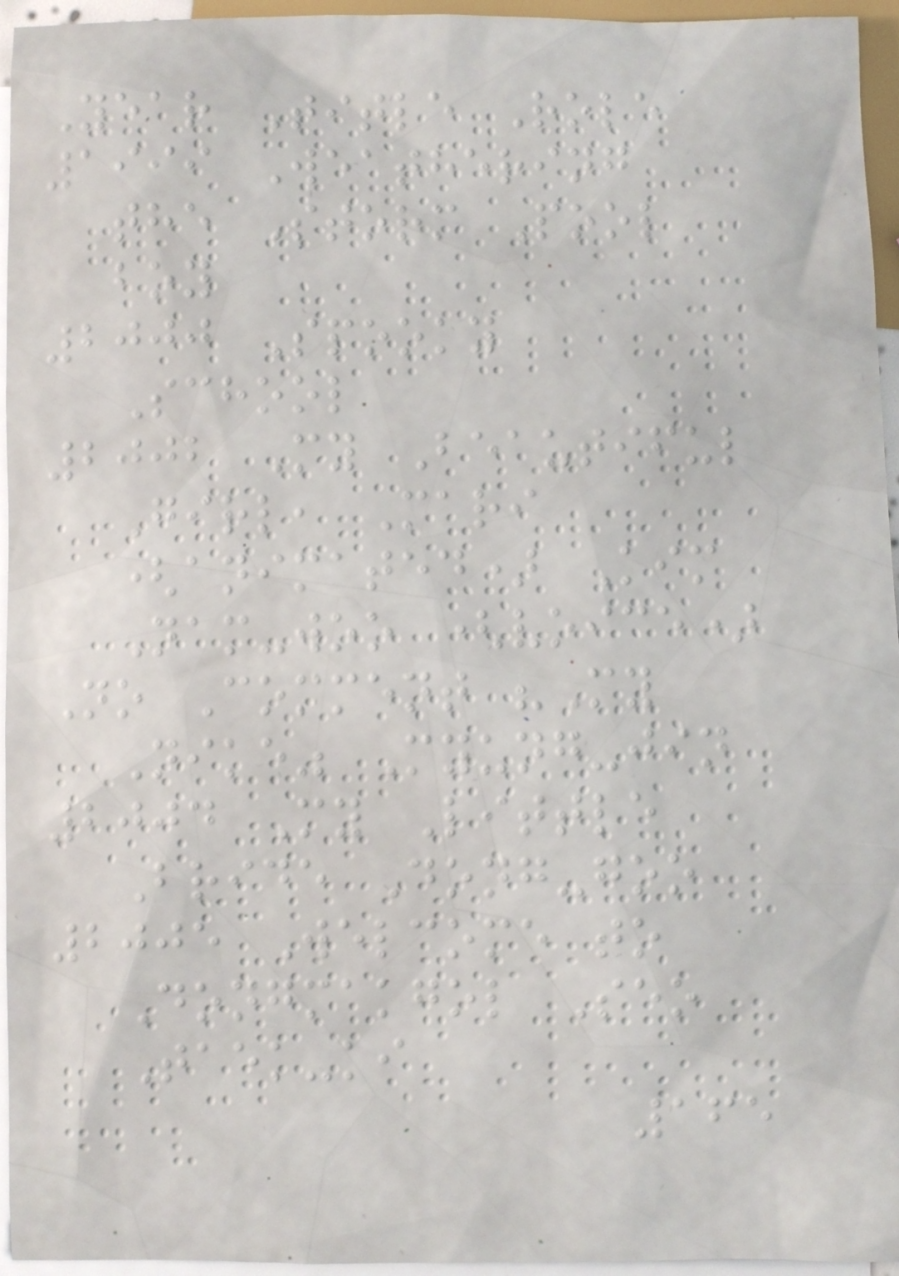Year Title Role
1999 Weathering
the Storm Pool
boy
2000 Spooky
School
2002 My Beautiful
Girl, Mari
(animated) Kim
Nam-woo (voice)
No Comment "My
Nike" Myung-jin
2004 My Little
Bride Dong-goo
2005 Welcome to
Dongmakgol Seo
Taek-ki
165
